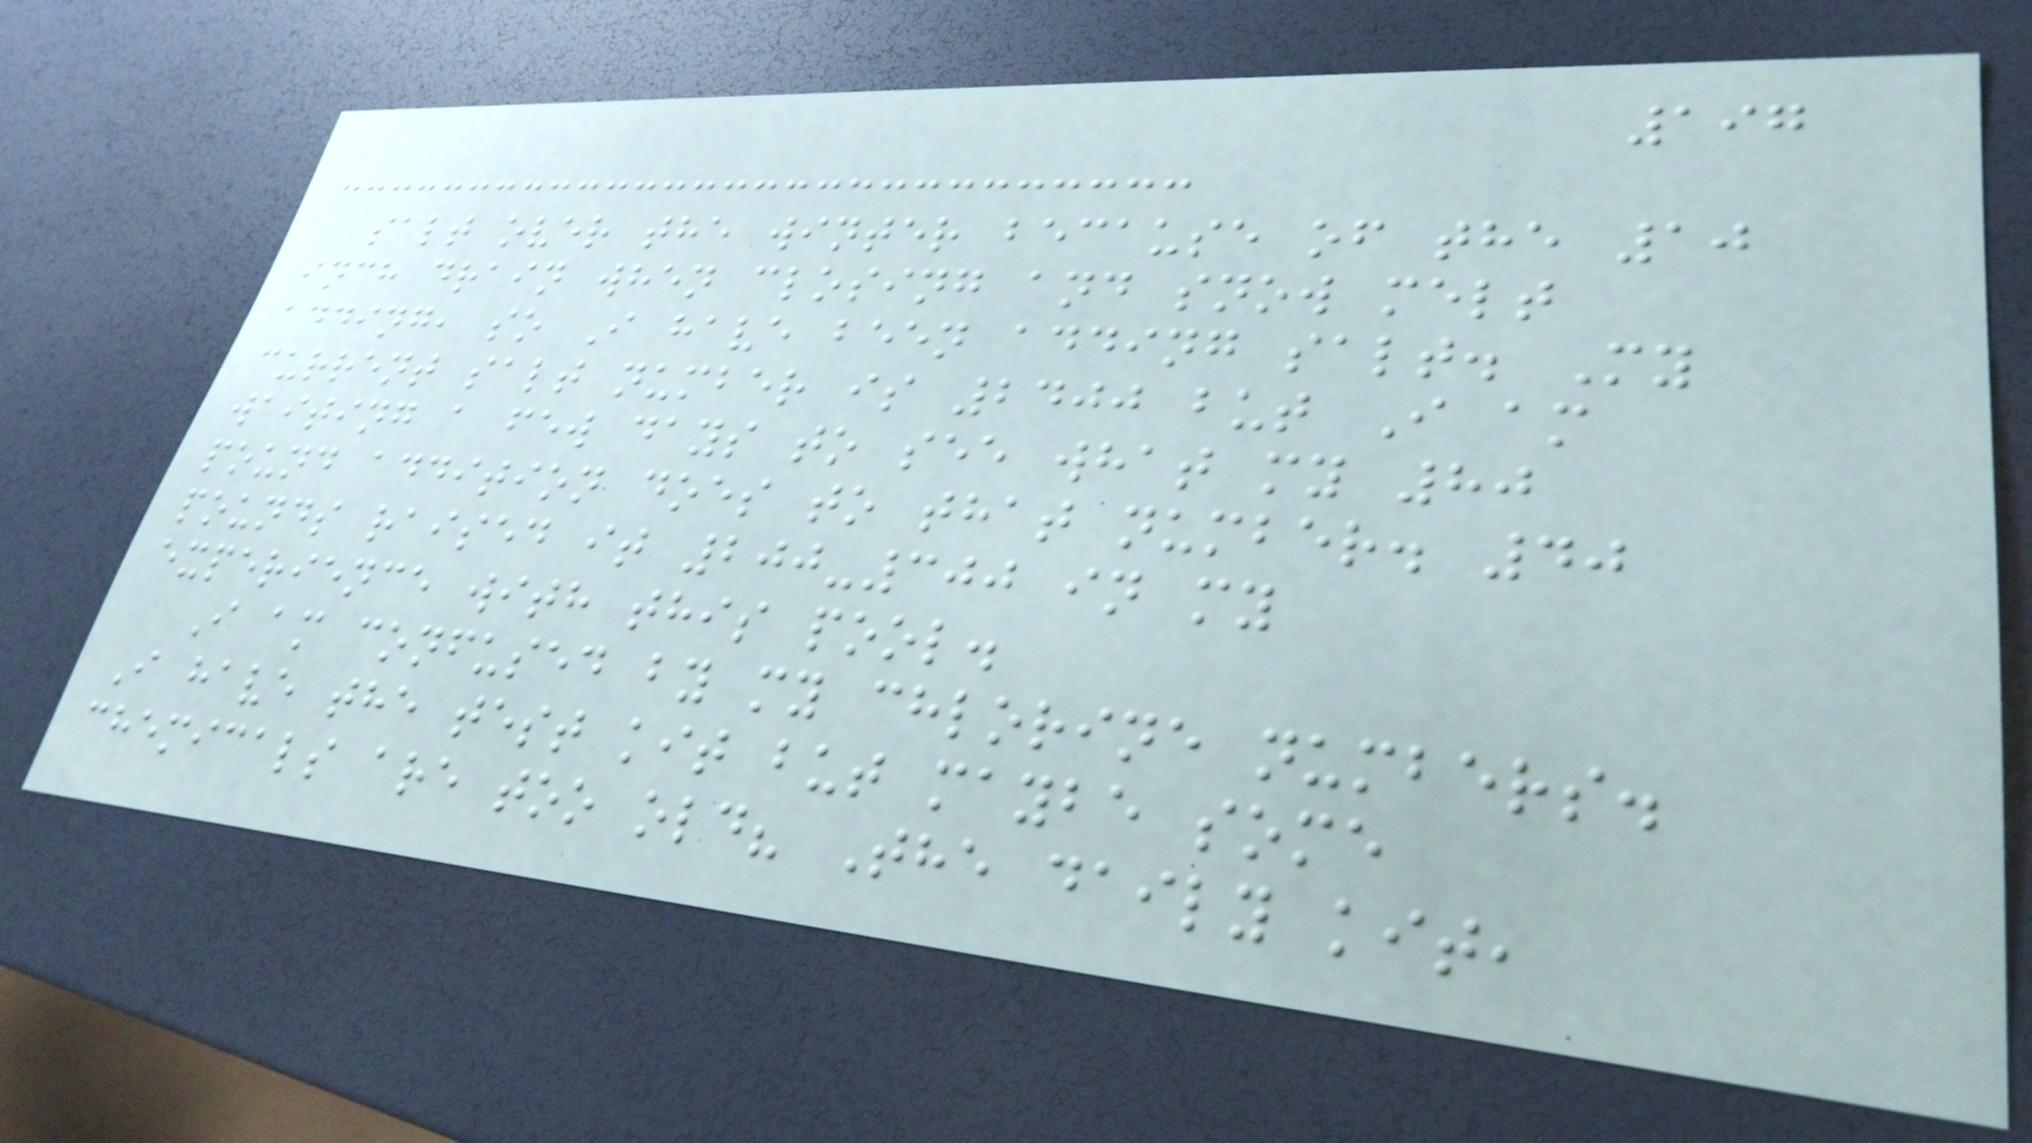197
salt over the winter because of the 10
inch drain when closing and snow melt
adding, so I have been adding salt. My
current salt number is 2400 but I am
waiting a few days to see what my 80
pound addition does to that number. 40
pounds raised it 200-300 in my
experience with this pool.
I am confused by my chlorine numbers.
I have the test kit but maybe some
chemicals are too old? The daily kit,
